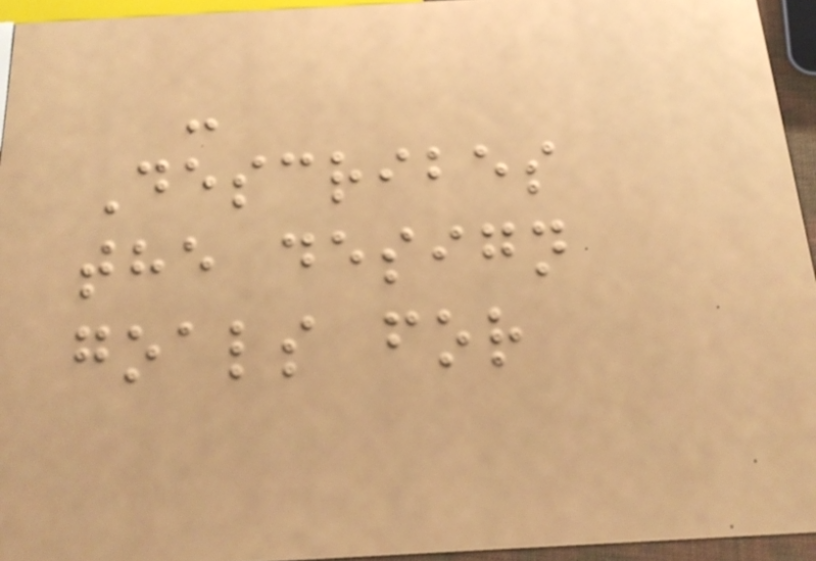-
Describes
the design
goals for
